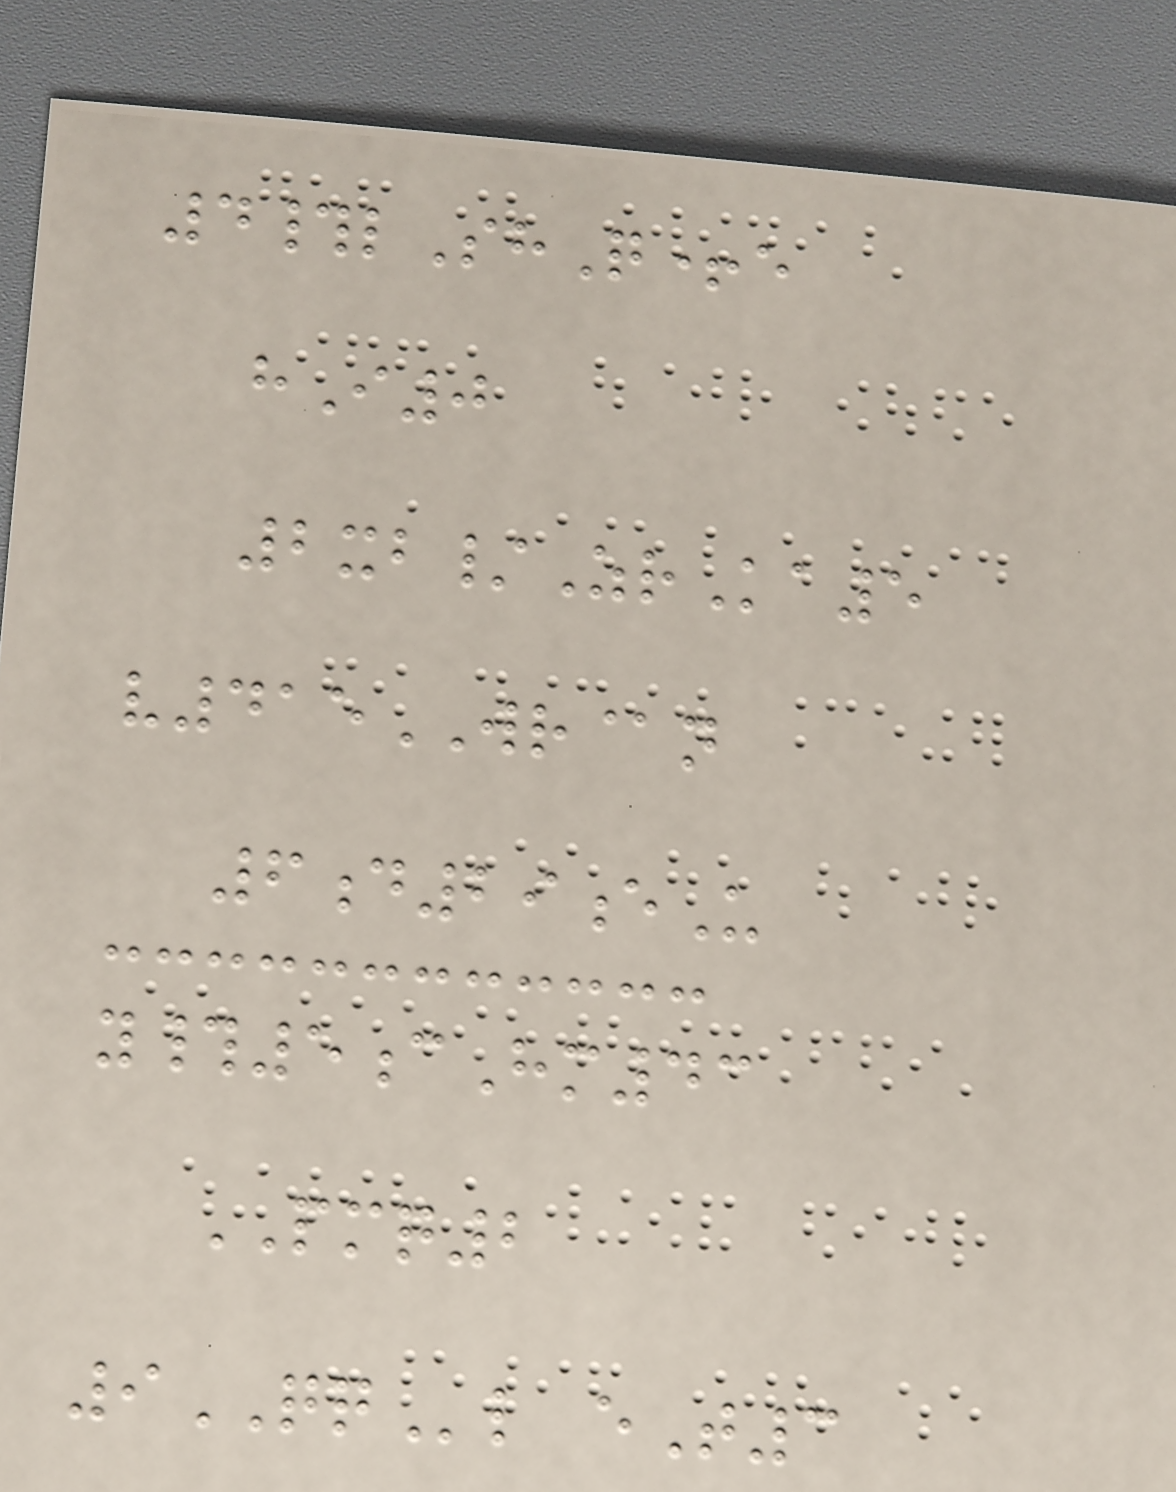4#lShQ+e
hI0
2xb/ZrKa5
v415WR@n
6d29eU
y#5cHm43
PMQ2
9QQl eT3
